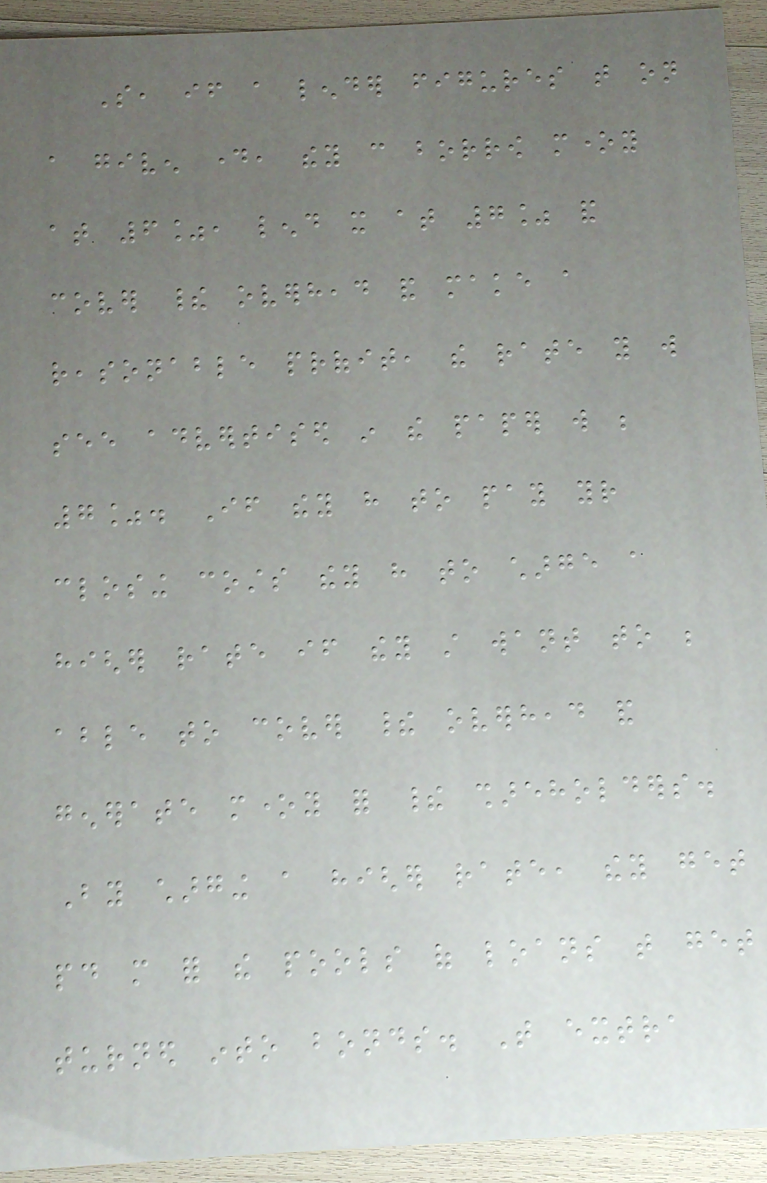So, if a lender figures that on
a given day, they can borrow money
at 6%, lend it at 7% and
cover their overhead and make a
reasonable profit, the rate you will
see advertised in the paper will be
7%. If they have to pay your
closing costs they have to charge a
higher rate if they still want to be
able to cover their overhead and
generate money for their shareholders.
By charging a higher rate, they get
paid more for the pools of loans that get
turned into bonds. That extra
